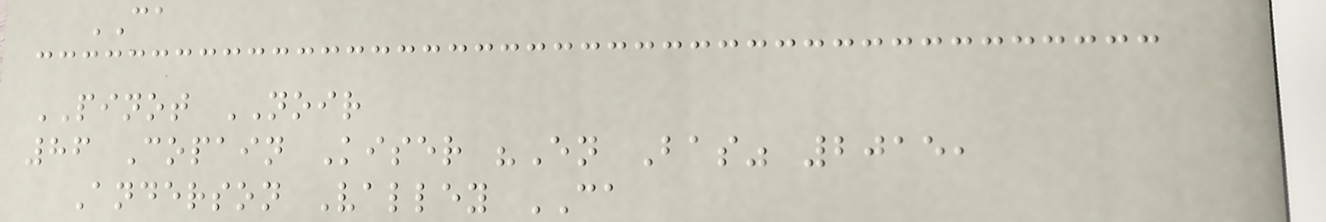CA
PINOT NOIR
86 Copain Kiser "En Bas" 2015,
Anderson Valley CA
